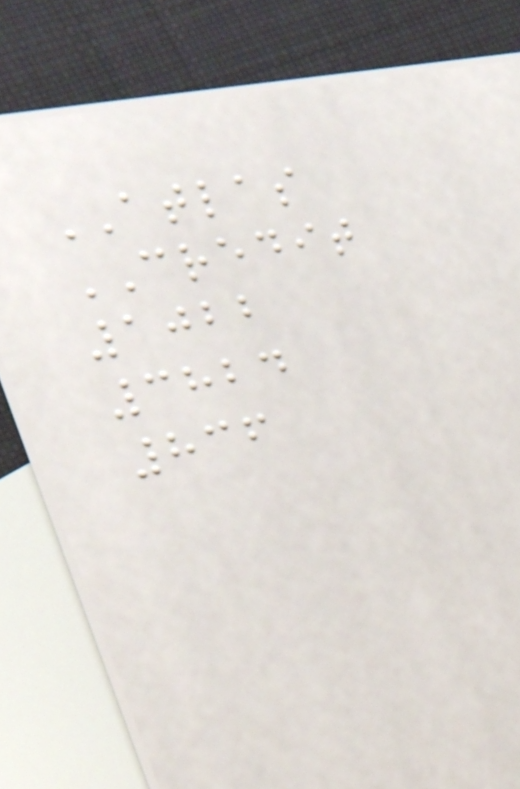ATLAS
CREDIT
1022
3824
836
